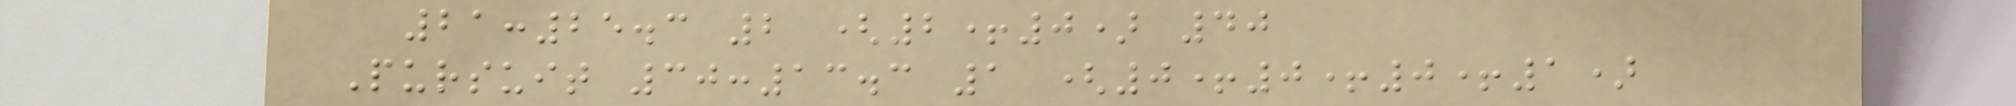21:25.3 2 (2+0) 40
Pursuit 30:13.3 1 (0+0+0+1)
